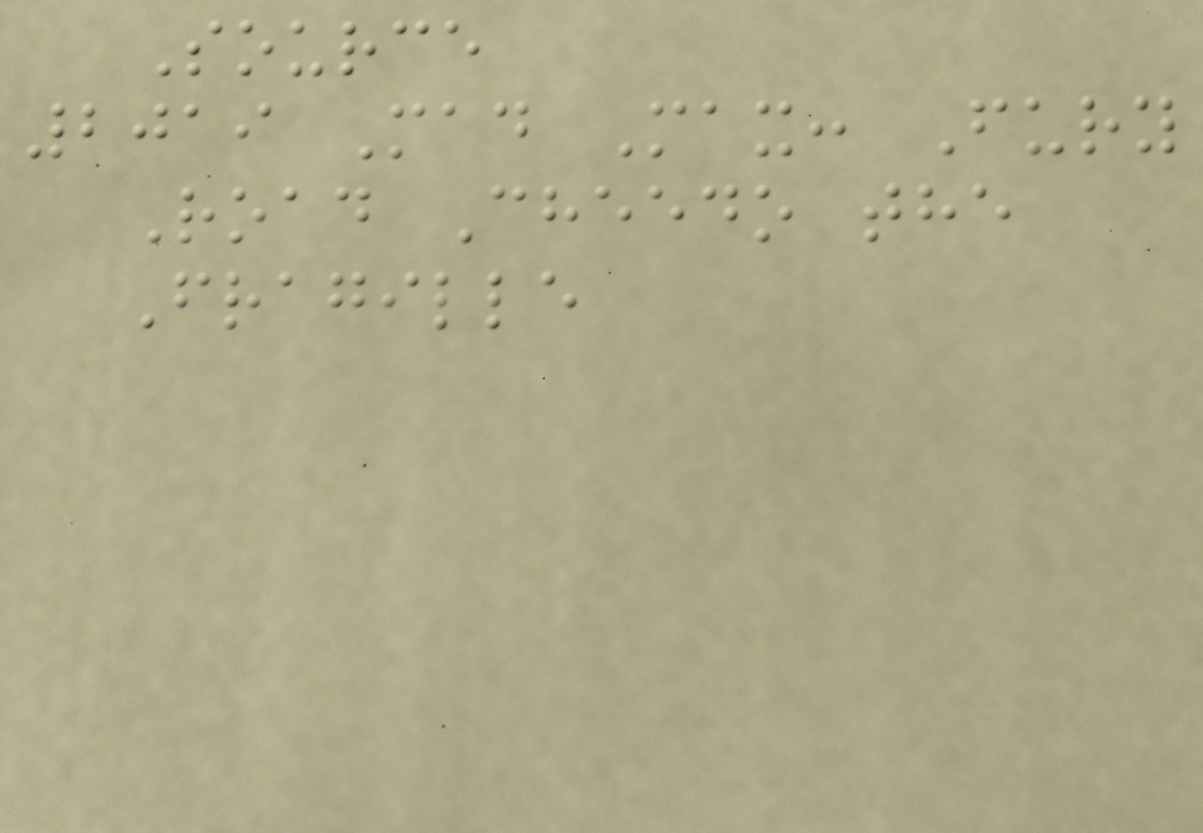Source
2019 Mad Max: Fury
Road Cheedo the
Fragille
